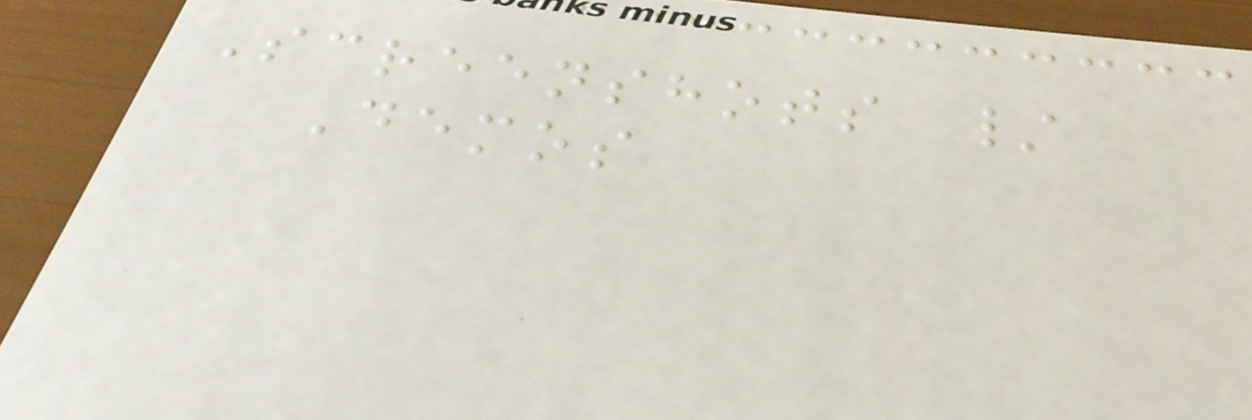Screenshots /
Demos
